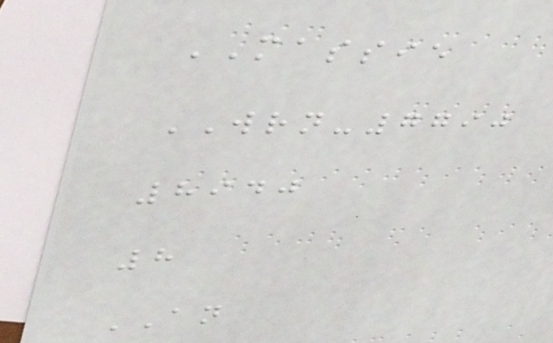MASSIE
WRN-7790
8940
8
AN
